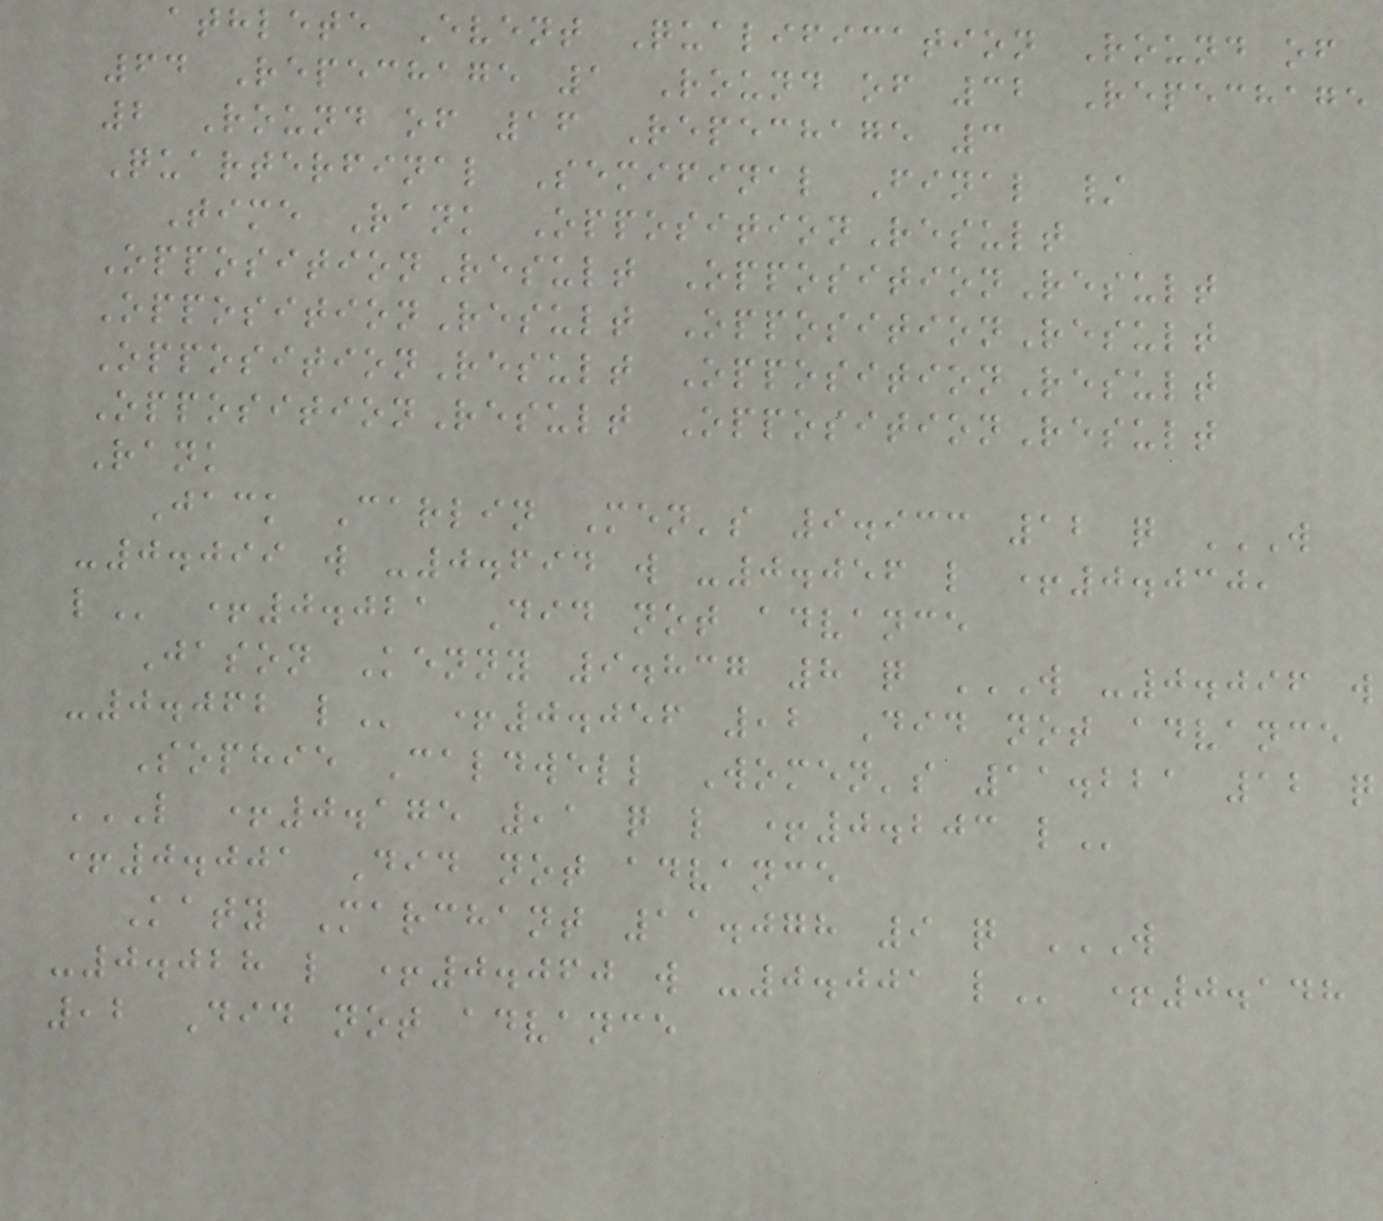athlete Event Qualification Round of
64 Repechage 1 Round of 32 Repechage
2 Round of 16 Repechage 3
Quarterfinal Semifinal Final /
Time Rank OppositionResult
OppositionResult OppositionResult
OppositionResult OppositionResult
OppositionResult OppositionResult
OppositionResult OppositionResult
Rank
Jack Carlin Men's 9.933 12 q W
-0.099 W -0.694 W -0.056 L +0.030,
L +0.021 Did not advance
Jason Kenny 9.837 8 q W -0.096 W
-0.062 L +0.056 ,2 Did not advance
Sophie Caldwell Women's 11.221 12 q
L +0.175 ,1 Q L +0.203 L
+0.001 Did not advance
Katy Marchant 11.078 9 q W
-0.028 L +0.060 W -0.001 L +0.148
,2 Did not advance
